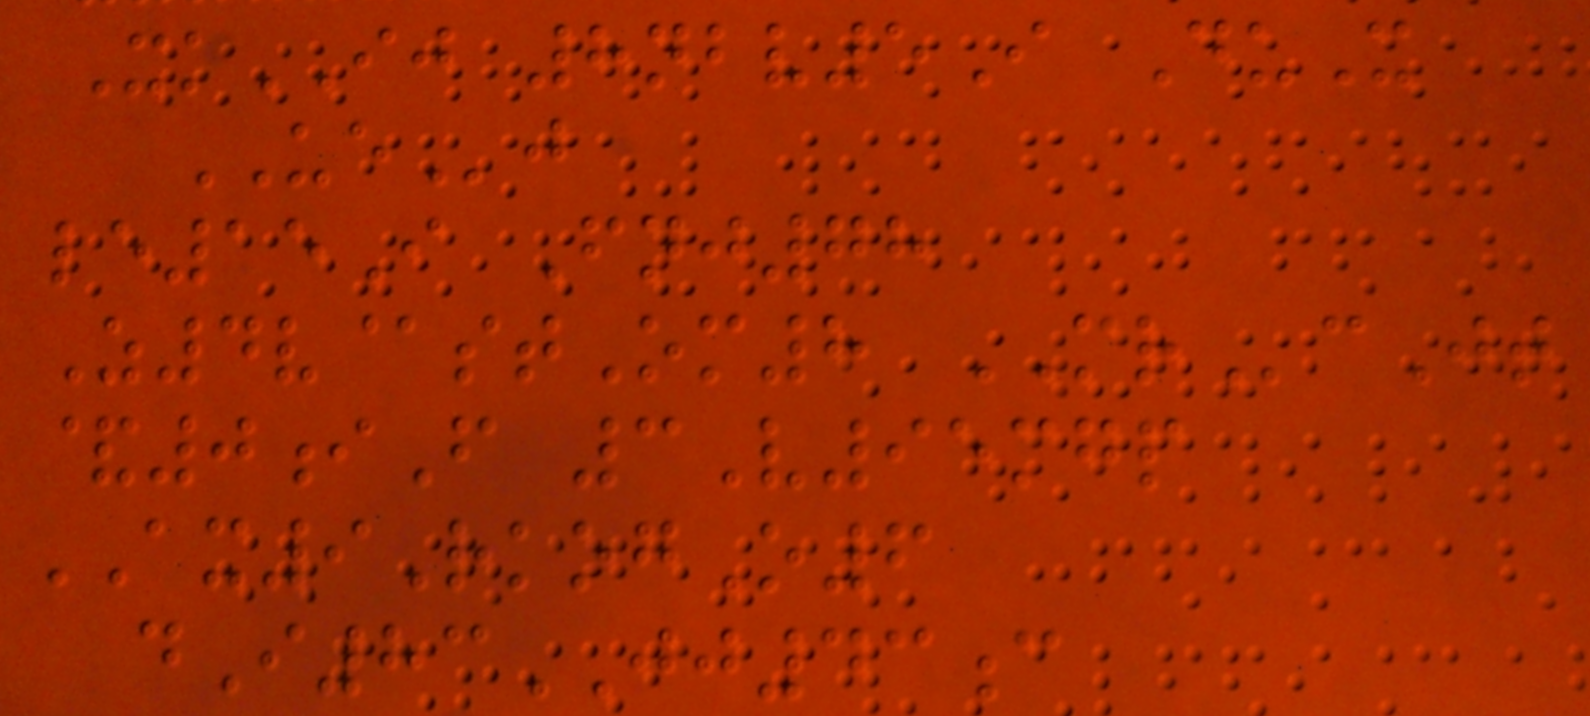XkIJ 8nbv5I DuX
UEj
le15I Fnj78
Z4v@stOm8 MRcJt
&0iF 3V95mgp
AX9RkogO6
dI83JJ43c
